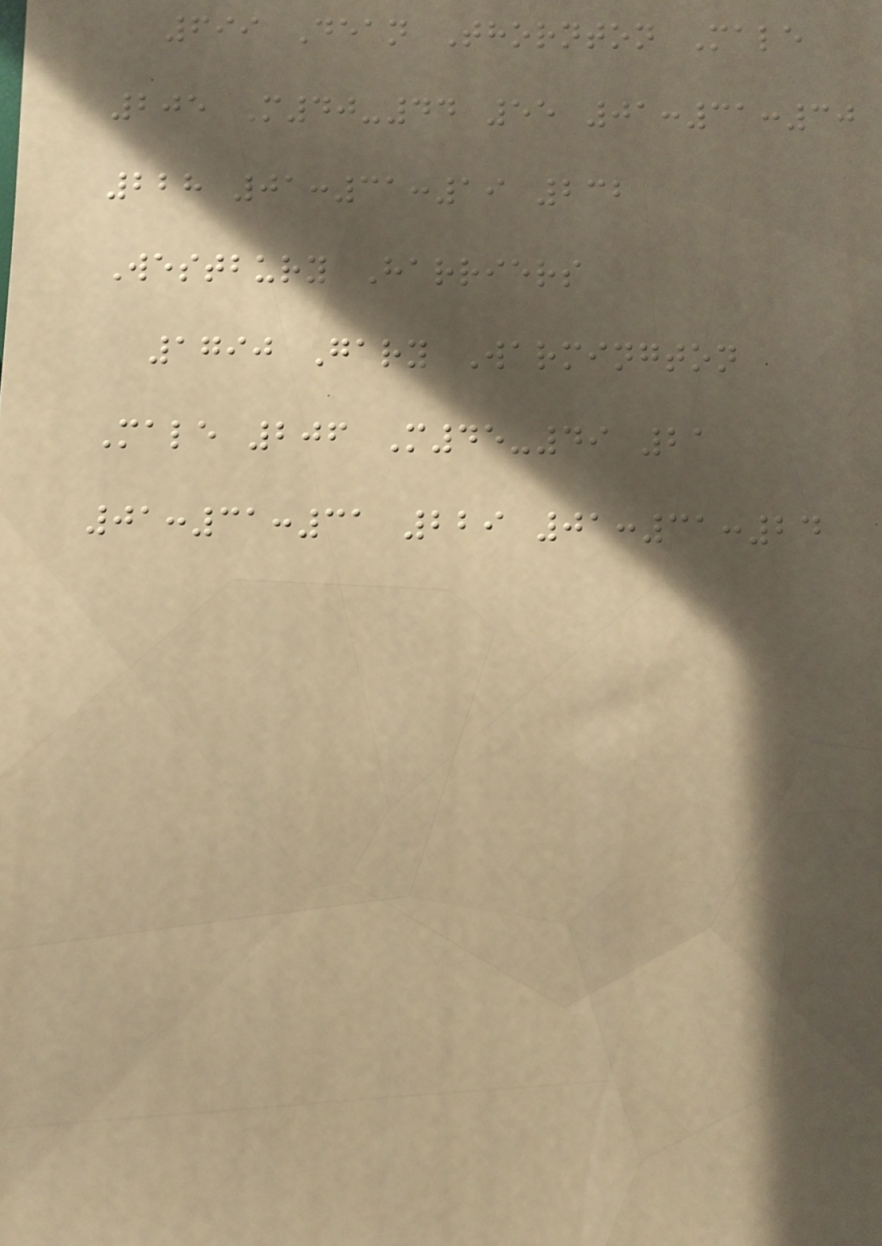699 Dean Thornton Male
205 M40-44 55 01:31:30
228 01:31:19 232
Westbury Harriers
1790 Gary Warmington
Male 206 M45-49 21
01:31:31 229 01:31:24
